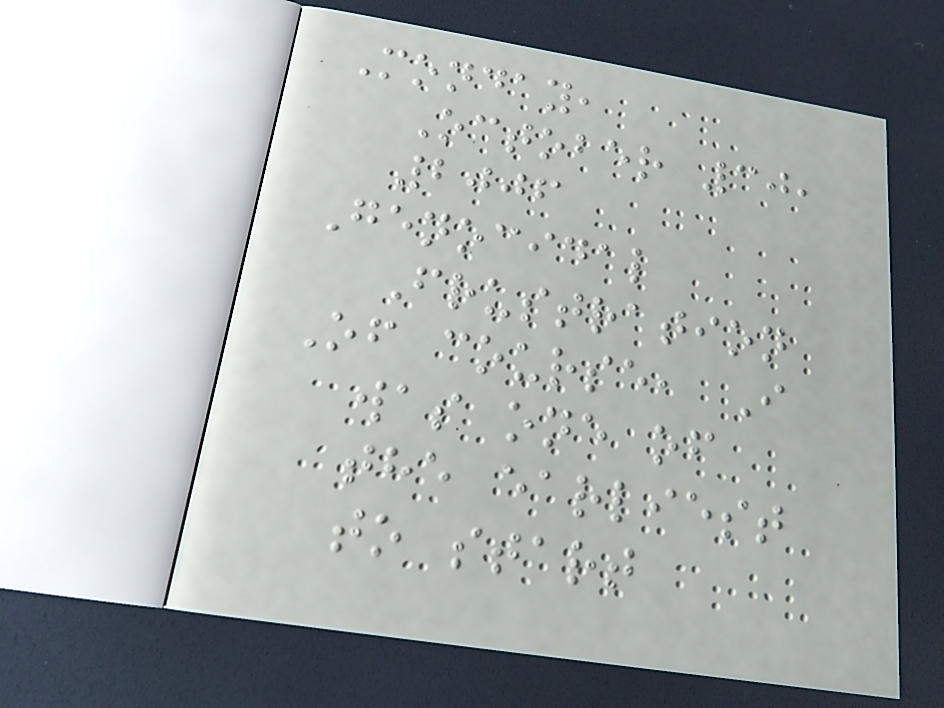Monday,
October 30,
2006
Genocidal
Frustration
Of course, I
was one of
the earliest
to start
